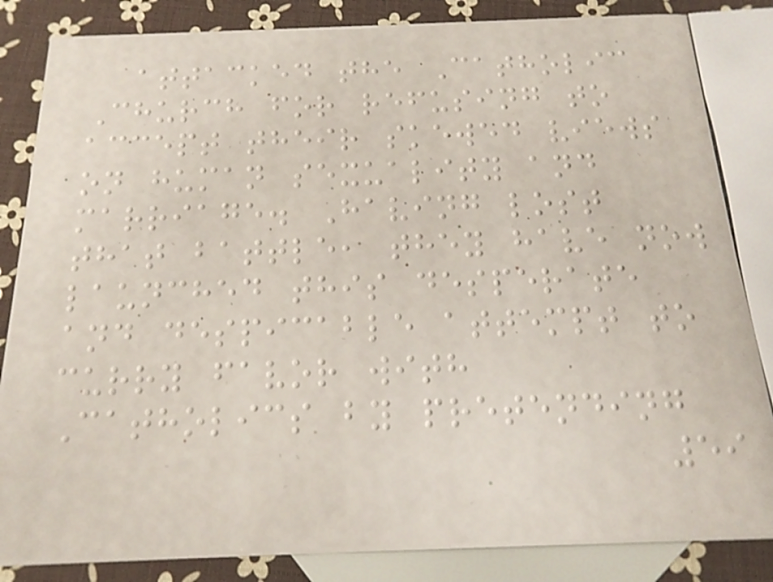attacked the Catholic
Church for refusing to
accept their skewed views
on human sexuality and
marriage. Having lost
that battle, they have now
launched this desperate
and despicable attempt to
curry favor with
Catholics by pretending
59
